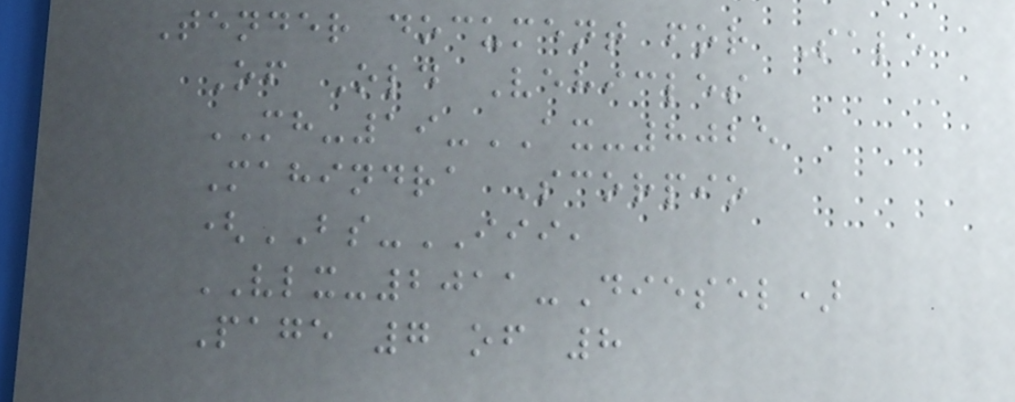Tender document for Sale
Of Old Vehicles
MH-19-AX-8025
Mahindra Scorpio
(BS-III,
VLX-2011-Diesel)
Page 7 of 8
